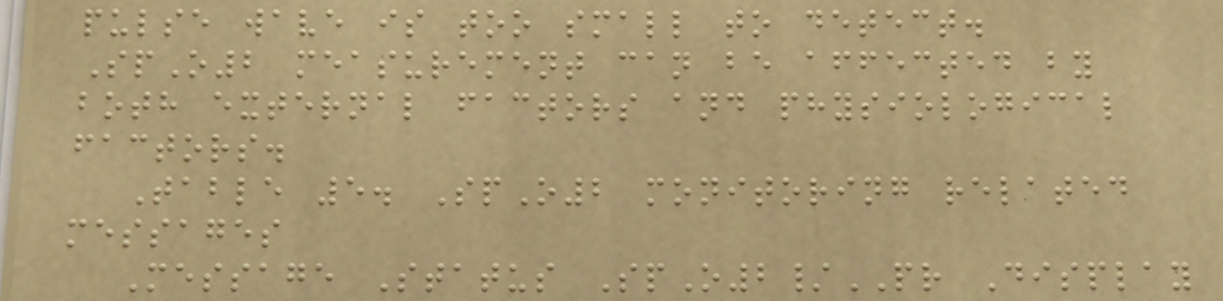pulse wave is too small to detect.
SpO2 measurement can be affected by
both external factors and physiological
factors.
Table 5. SpO2 monitoring related
messages
Message Status SpO2/PR Display
